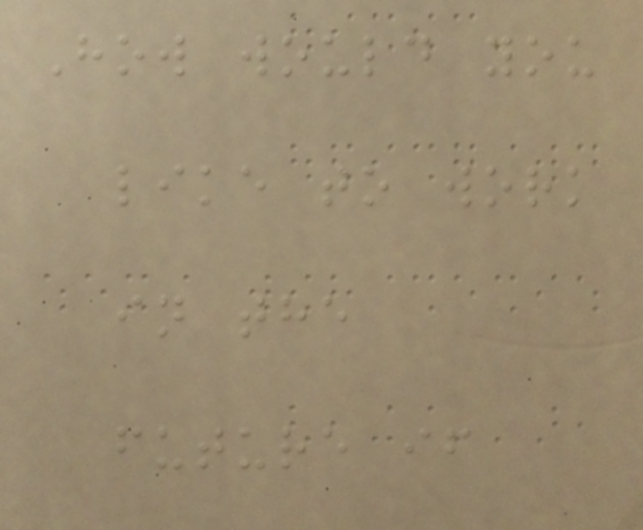How would you
like to work
in the
future if
